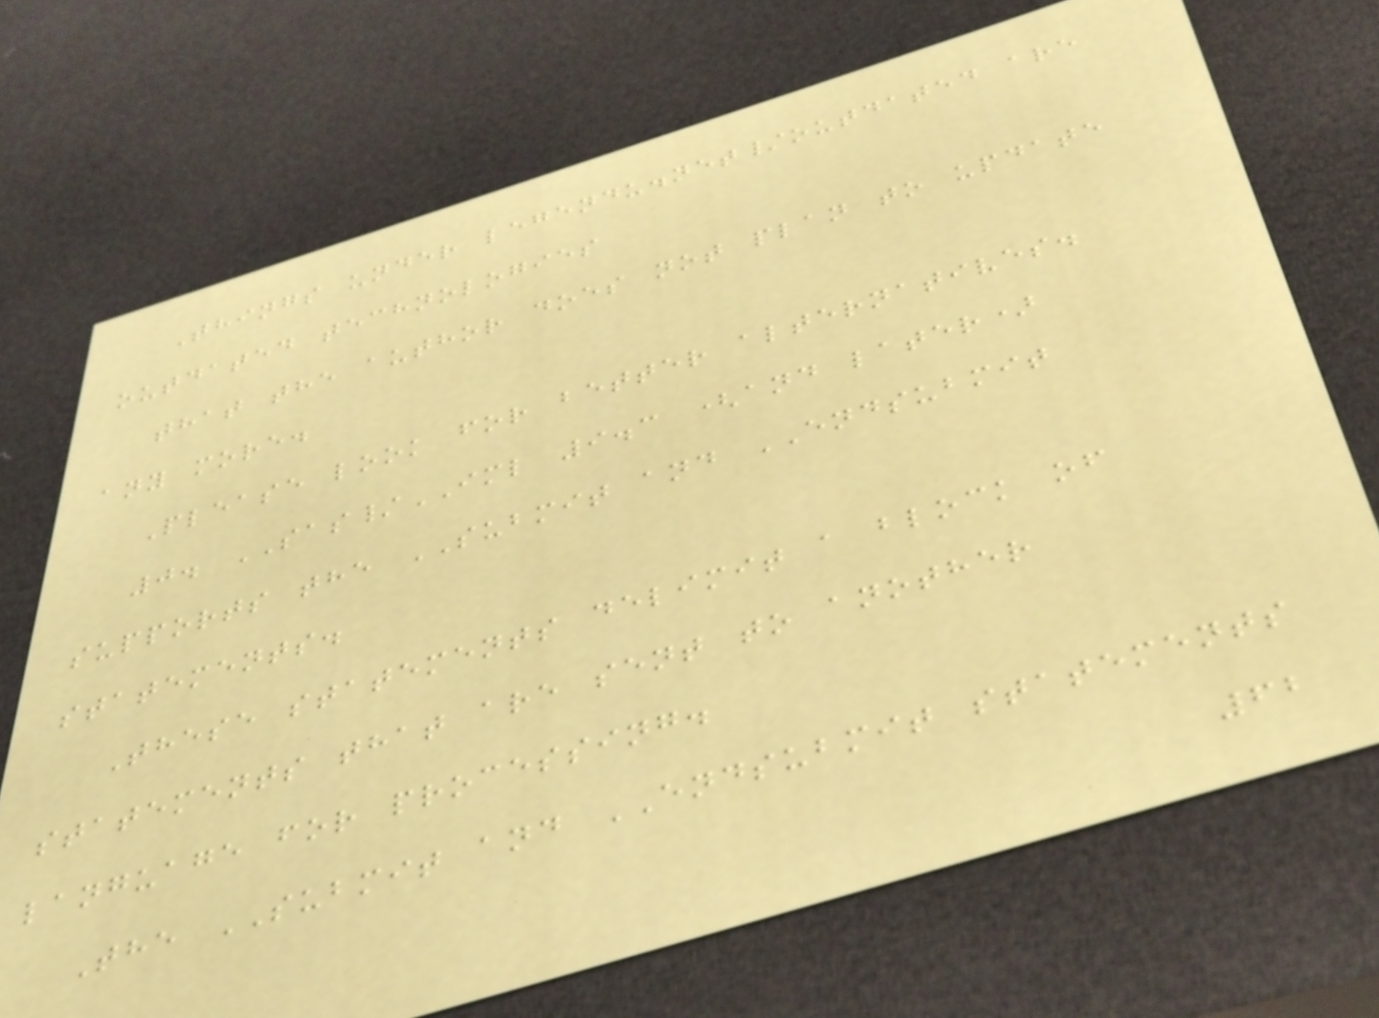Things under legendu.net/outdated are
outdated technologies
that the author does not plan to update
any more.
Please look for better alternatives.
0. SAS/IML 9.3 (and later)
supports the SUBMIT and ENDSUBMIT
statements.
These statements delimit a block of
statements that are sent to another
language for processing.
The SUBMIT and ENDSUBMIT statements
62
